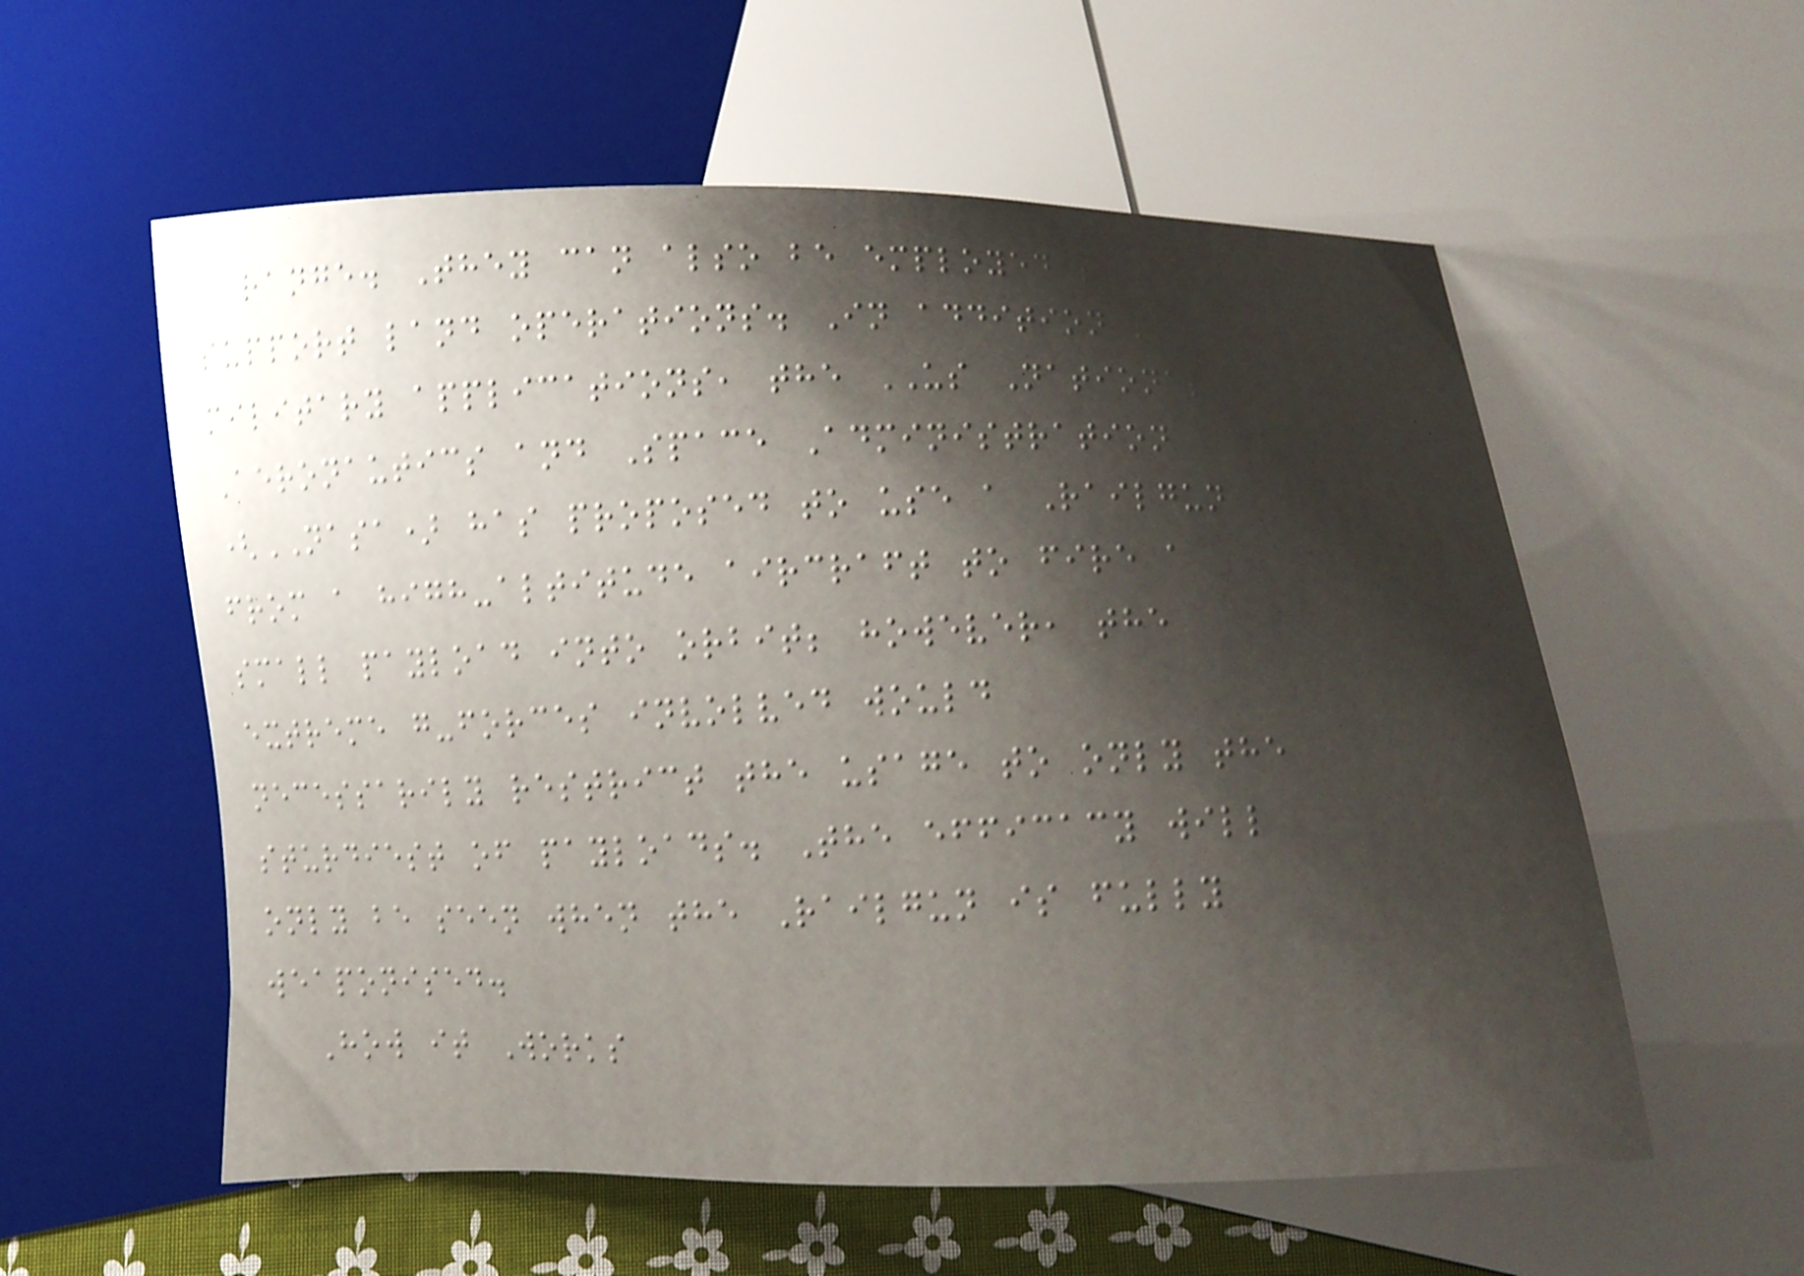range. They can also be employed to
support land operations. In addition to
military applications, the US National
Aeronautics and Space Administration
(NASA) has proposed to use a Railgun
from a high-altitude aircraft to fire a
small payload into orbit; however, the
extreme g-forces involved would
necessarily restrict the usage to only the
sturdiest of payloads. The efficacy will
only be seen when the Railgun is fully
weaponised.
How it Works
